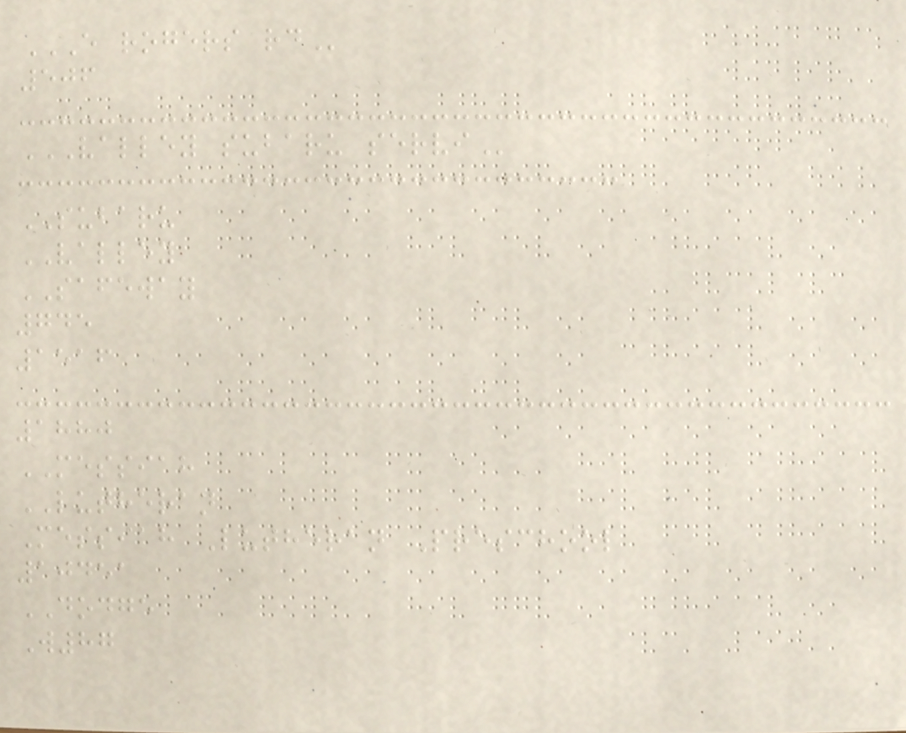E ROGERS RD
506
VALLEY SUBARU SERVI
SUBARU
VALLEY
SAFEWAY
745
1516
1880
MESSIAH
LUTHERAN
Messiah Lutheran Preschool
10451
DODGE
W87
